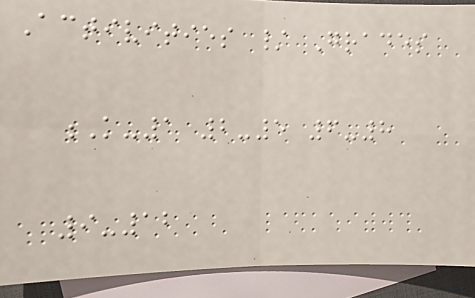Activities / Grades
K-1 2-5 6-8
9-12
